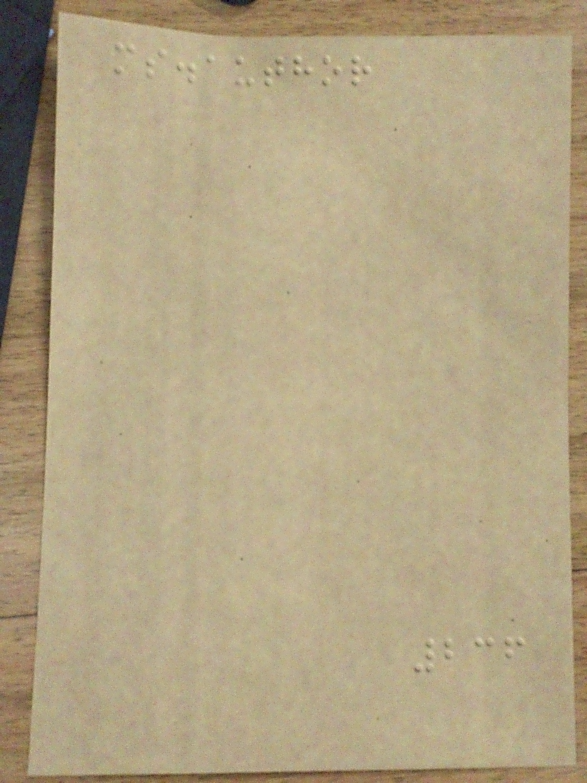ms.author
236
